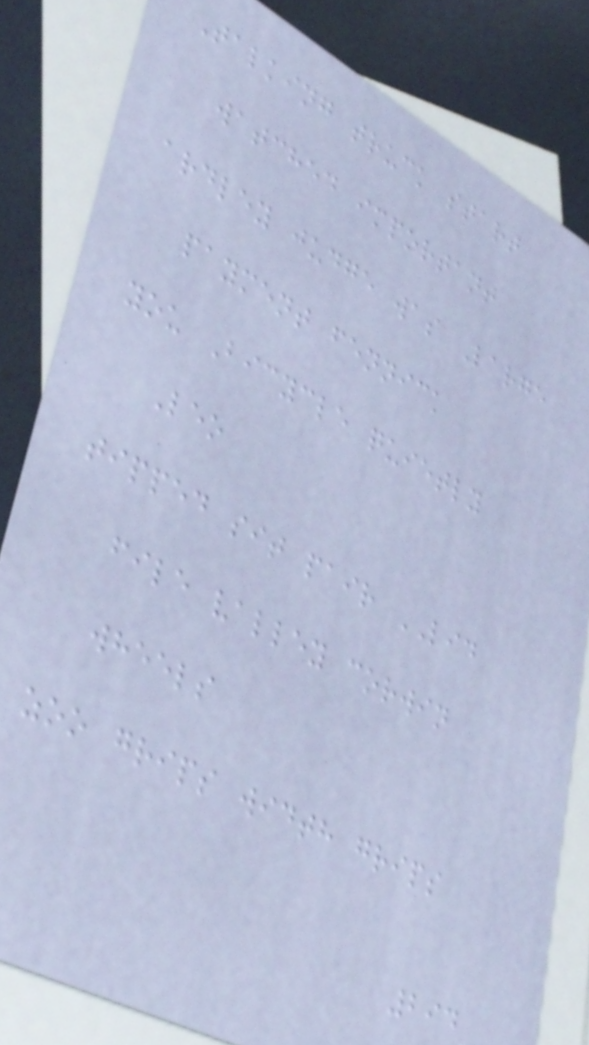Talking truck start
watched important
ardley judge was Large
payment fennick
you Bicycle quietly
Leo
tipped sit pair LID
file valley corwin
wheels
zoo grips width grips
294
